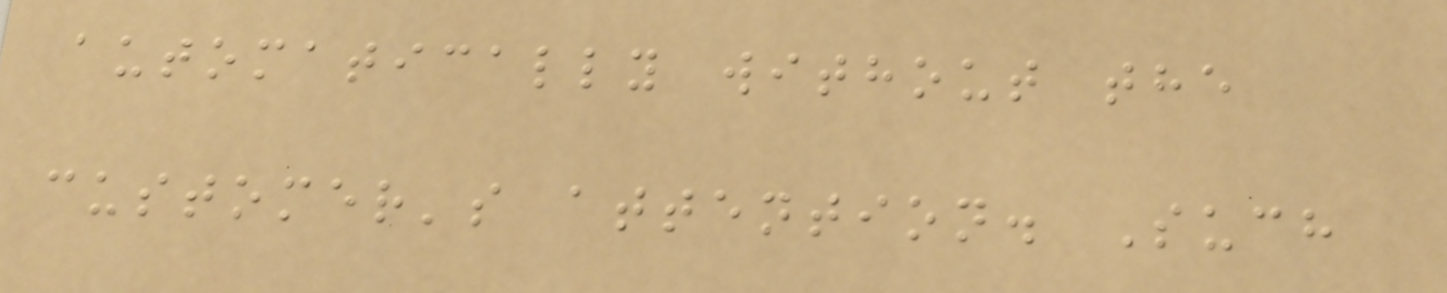automatically without the
customer's attention. Such
